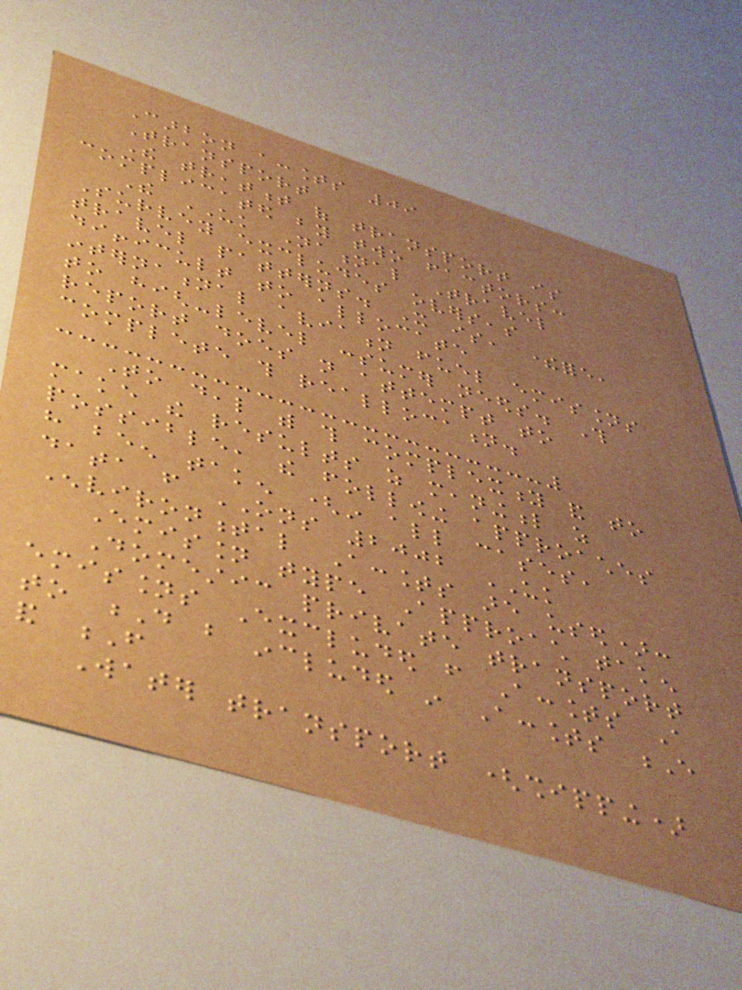Carbon accounts 09
Transport
The treatment of transport is
complicated by two factors:
The UK National Travel
Survey excludes overseas
travel patterns. It is, therefore,
difficult to allocate
international aviation fuel emissions
to high-level consumer needs. This
report does not attempt to
complete this reallocation.
To deal with this complexity and to
make the results as meaningful as
possible, the following approaches
have been taken (in all cases,
data from ONS 2002 UK
Environmental Accounts are used):
Emission type Approach taken
Domestic private transport
emissions Excluded from Accounts A
to D but included in Accounts E
and F
Water transport (shipping)
